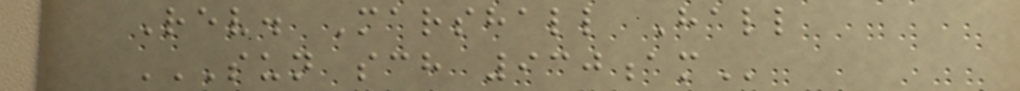Rev. Marshall Hall
SUN SCH 930AM
